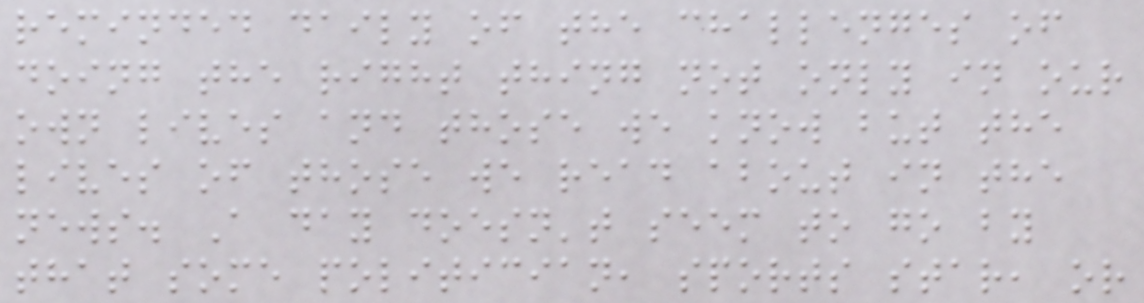reminded daily of the challenges of
doing the right thing not only in our
own lives and those we know but the
lives of those we read about in the
news. A day doesn't seem to go by
that some politician, sports star, or
